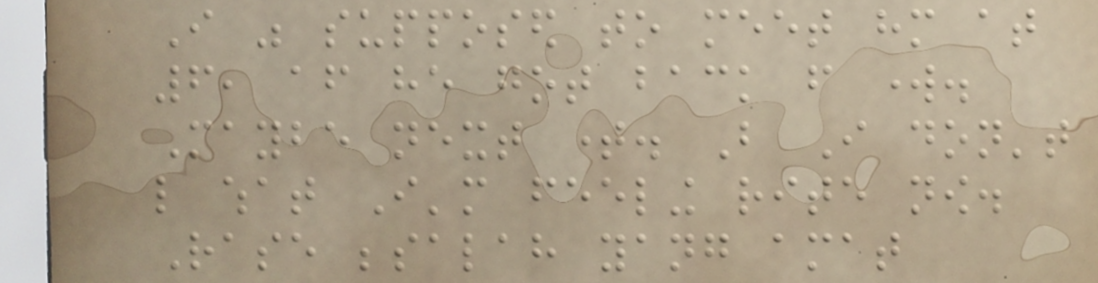I was supposed to meet him at
6, after he got back from work.
Maybe next time. But I don't
like what I'm feeling rite now.
Rase besalah yang amat
